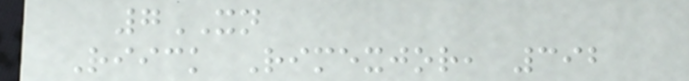7XN
Riick Rimexjor, 392
